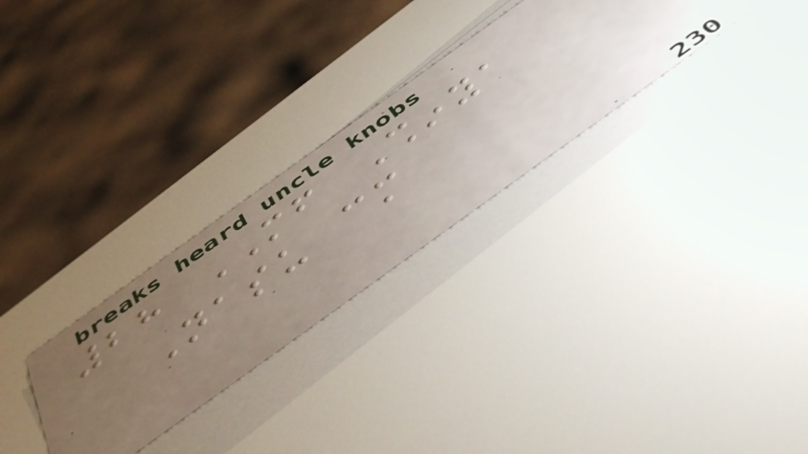28 MF Shinya
Nasu cm
